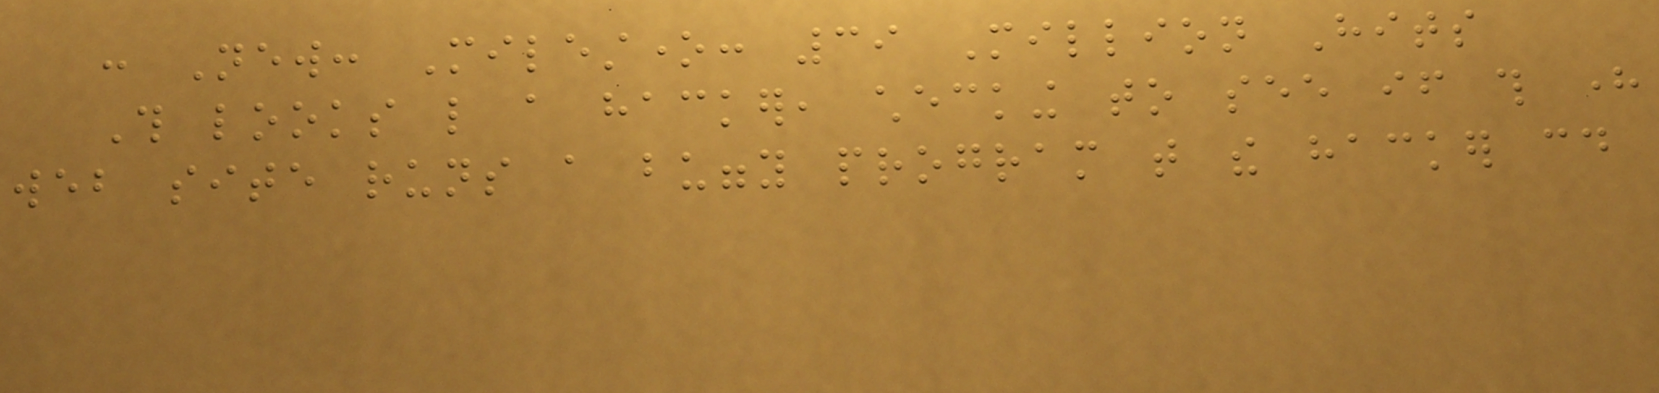: New: Milestone: 39 Million Hits
This looks like a hacker, checking to see if this here
web site runs a buggy program that the hacker could
